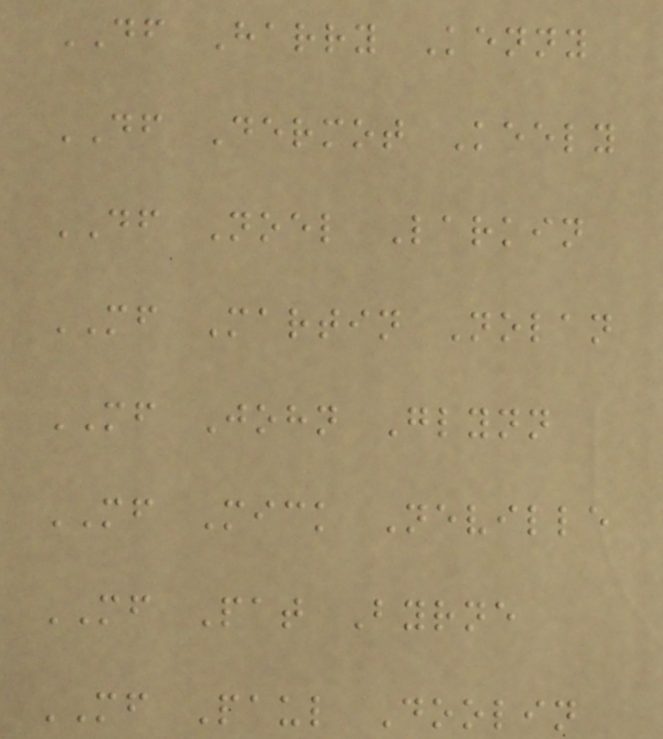DF Harry Kenny
DF Dermot Keely
DF Noel Larkin
MF Martin Nolan
MF John Glynn
MF Mick Neville
MF Pat Byrne
MF Paul Doolin
